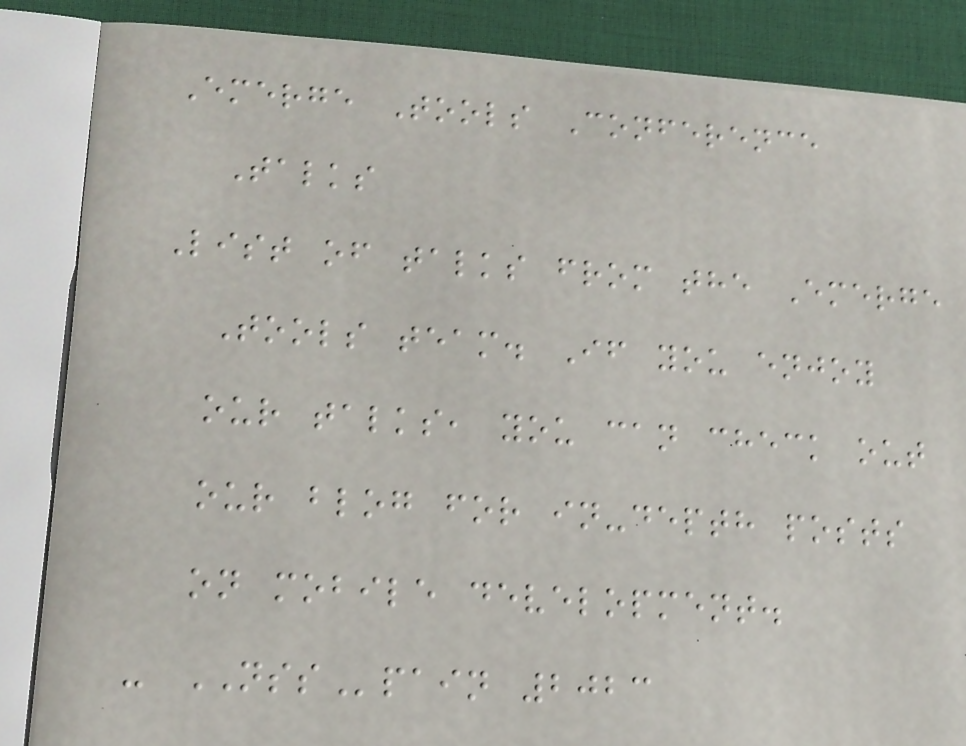Emerge Tools Conference
Talks
List of talks from the Emerge
Tools team. If you enjoy
our talks, you can check out
our blog for in-depth posts
on mobile development.
- NSSpain 2023
